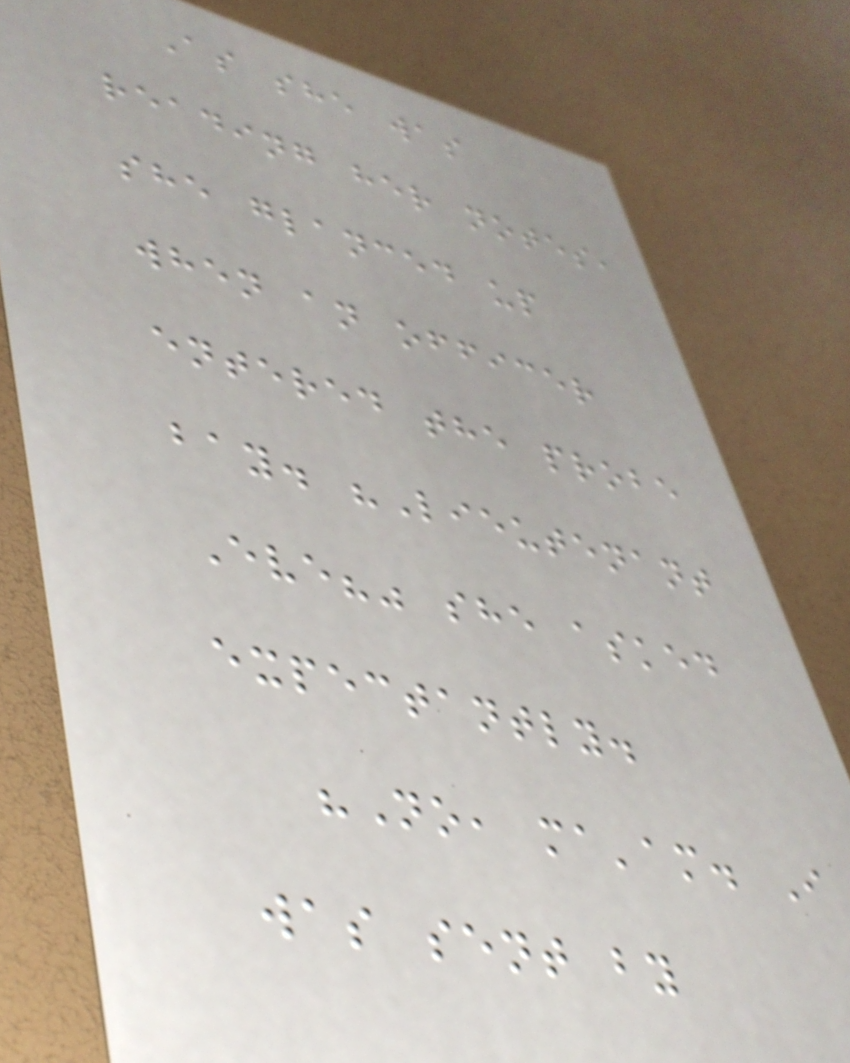As she was
reading her notes,
she glanced up
when an officer
entered the probe
bay. "Lieutenant
Eve?" she asked
expectantly.
"No, ma'am. I
was sent by
